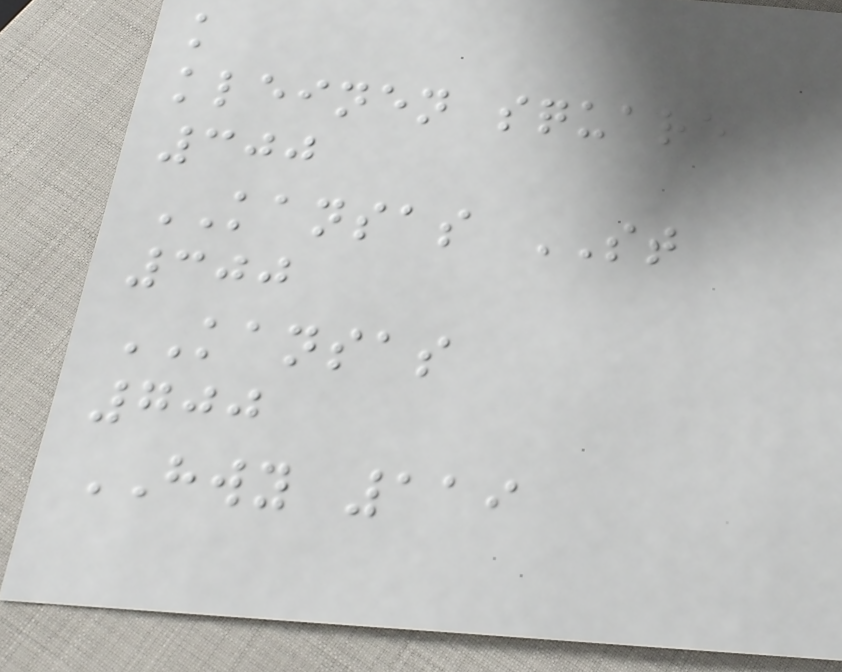k
kleinen square
300
KANSAS ST
300
KANSAS
700
HWY 119
